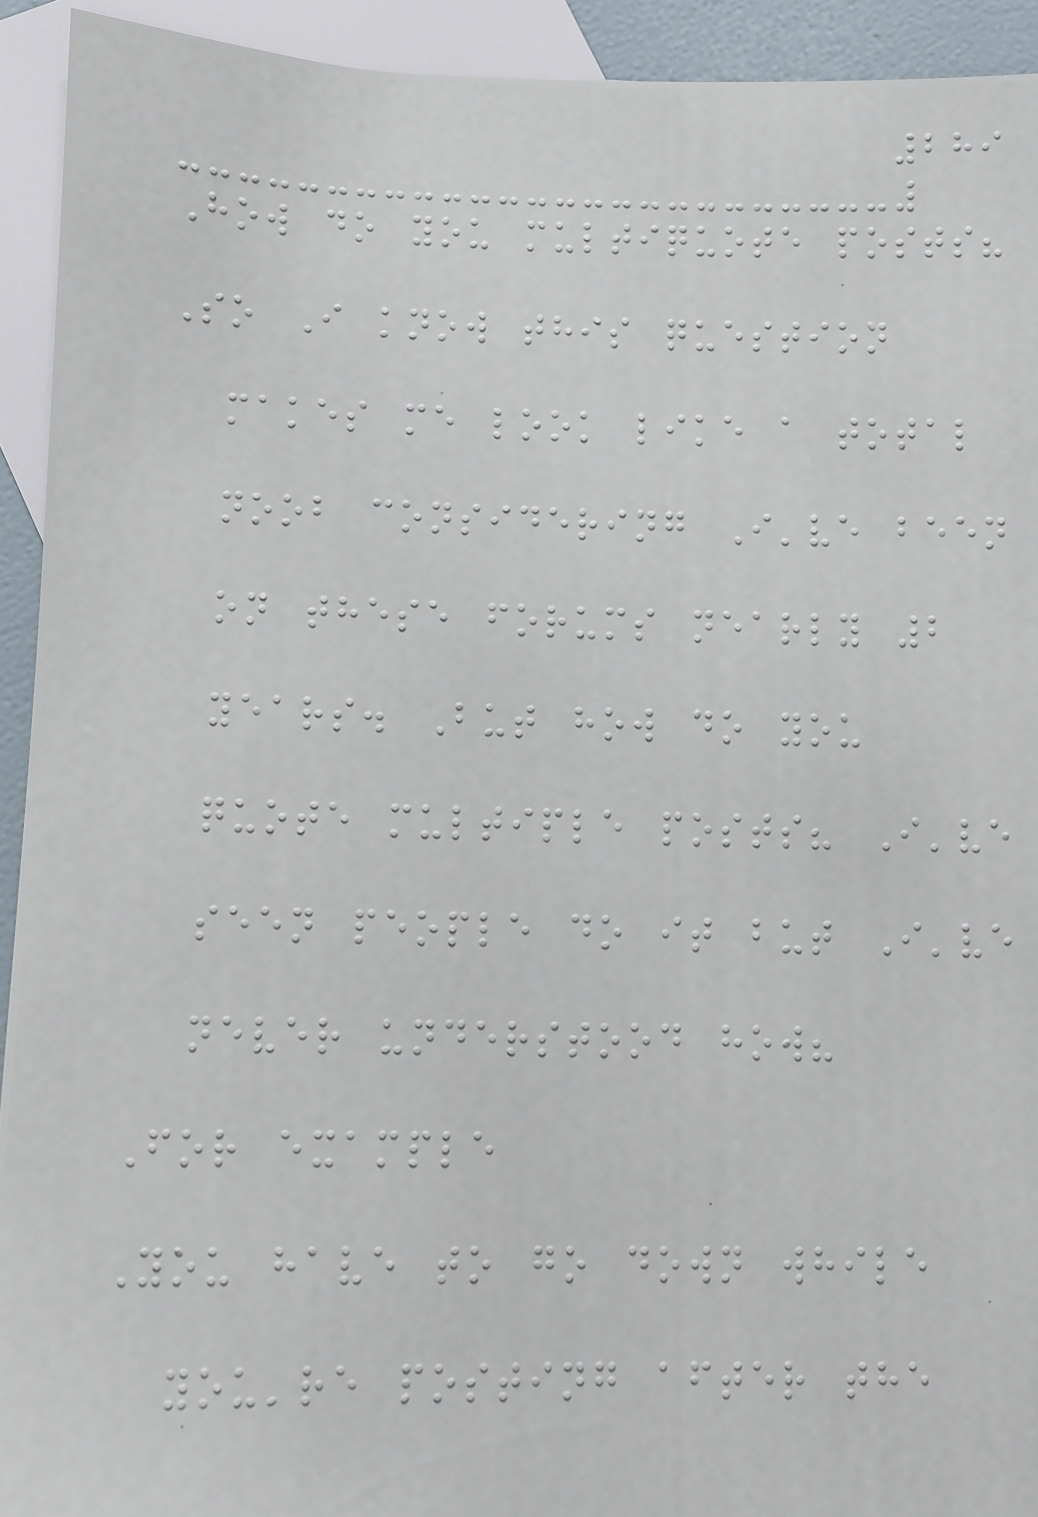289
How do you multiquote posts?
So I know this question
makes me look like a total
noob considering I've been
on these forums nearly 2
years. But how do you
quote multiple posts? I've
seen people do it but I've
never understood how?
For example
You have to go down while
you're posting after the
